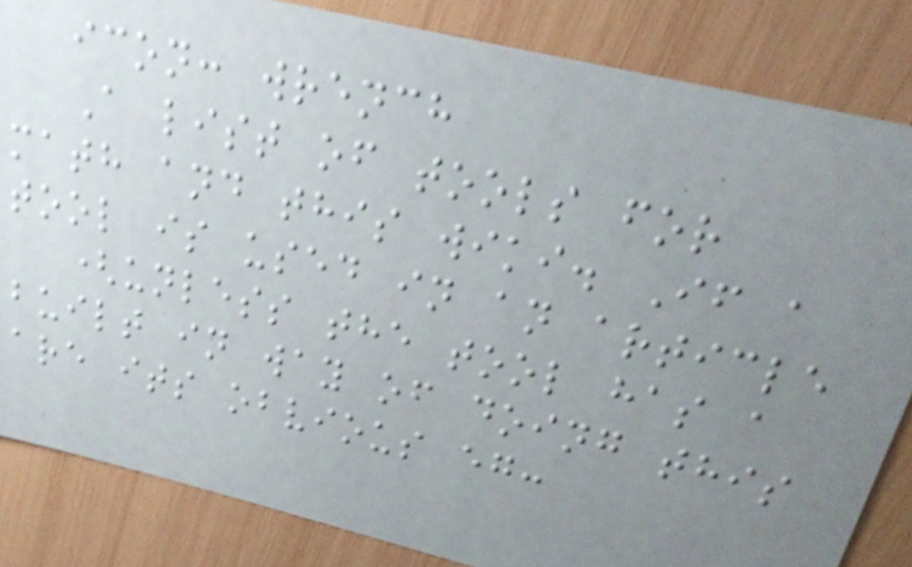icon: wrench
A list of tools for
math and this wiki. If a
tool is used in an article
(unless the tool has a
built in way of doing this
are its obvious eg:
